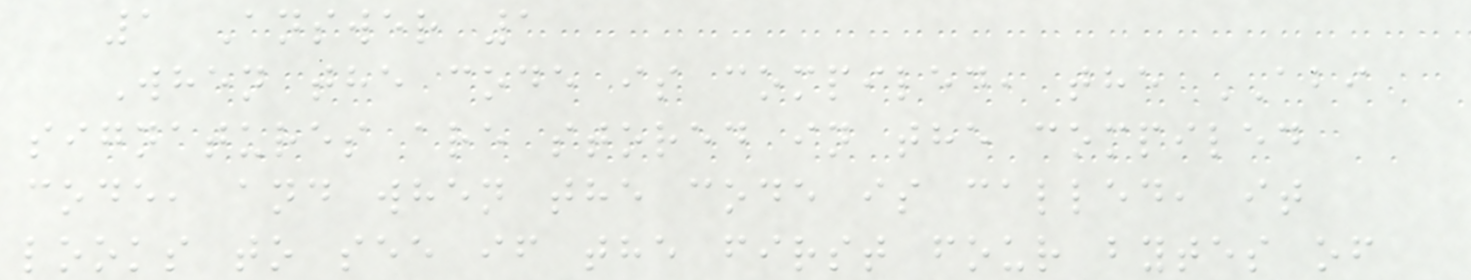1 Answer 1
When the code is compiled, the ABI
signatures are stored in the compiled
code, and when the code is called, it
looks to see if the first four bytes of
